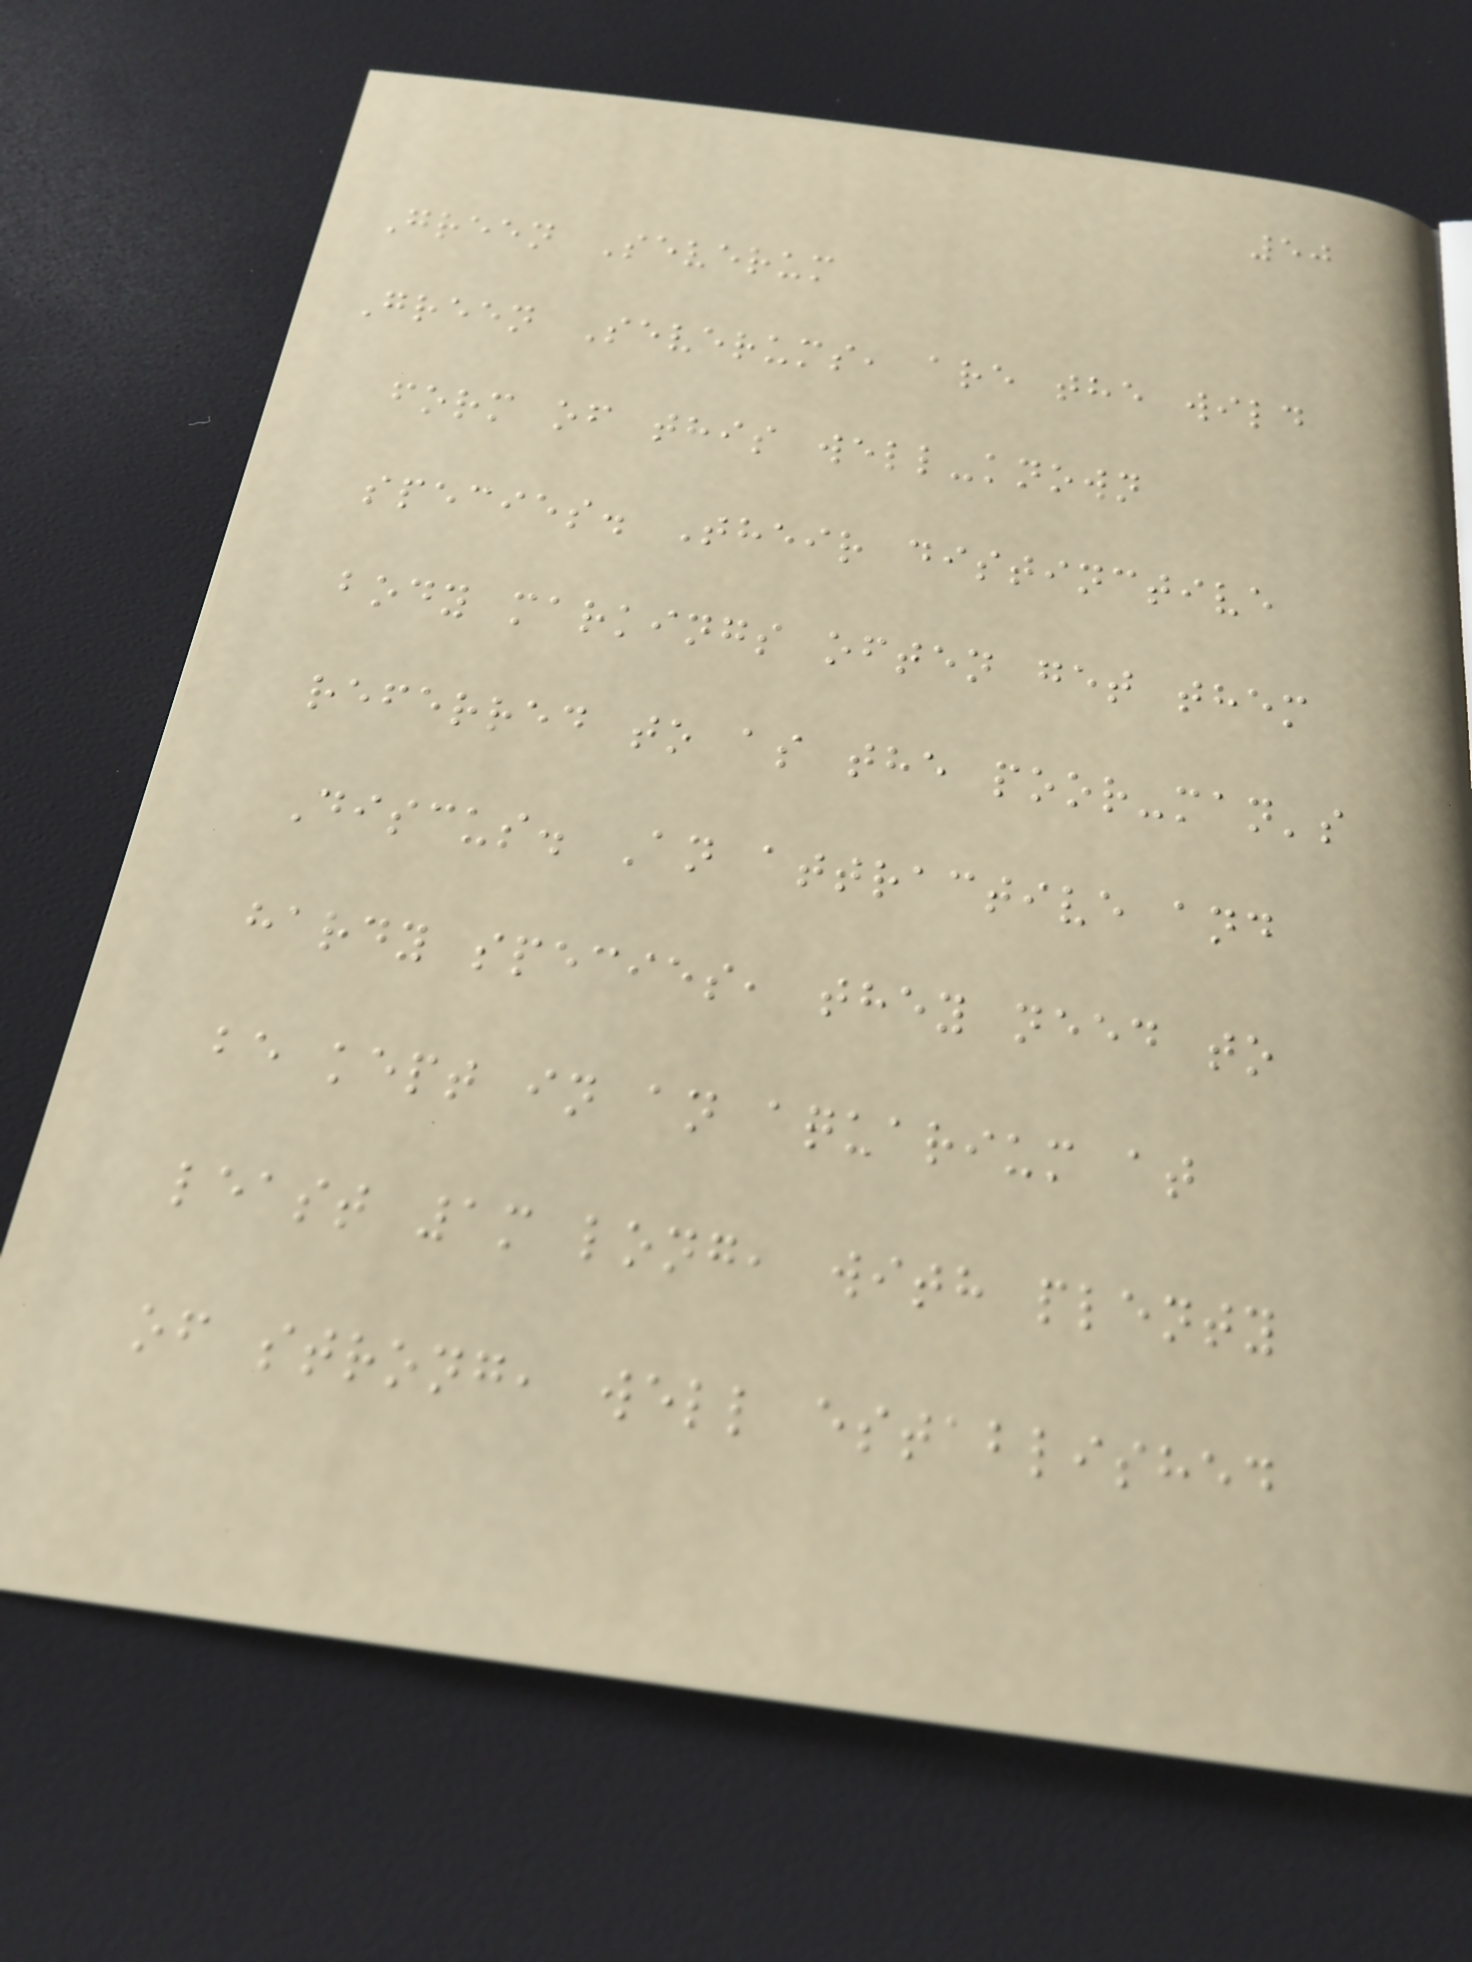50
Green Severum
Green Severums, are the wild
form of this well-known
species. Their distinctive
body markings often get them
referred to as the poor-man's
Discus. An attractive and
hardy species, they need to
be kept in an aquarium at
least 1m long, with plenty
of strong, well established
